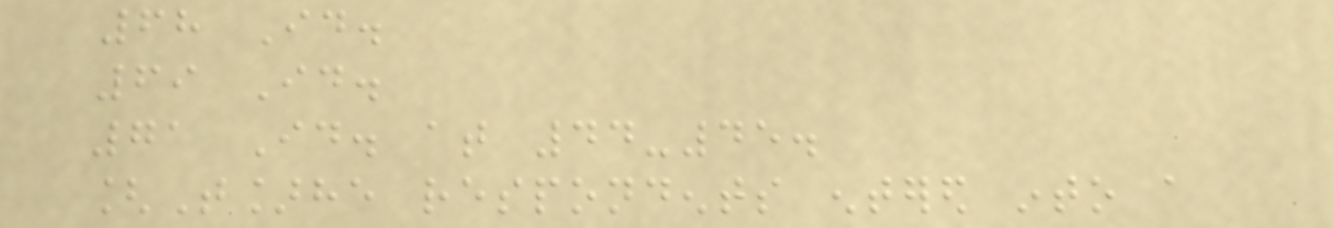68 Id.
69 Id.
71 Id. at 44-45.
[T]he respondents entered into a
